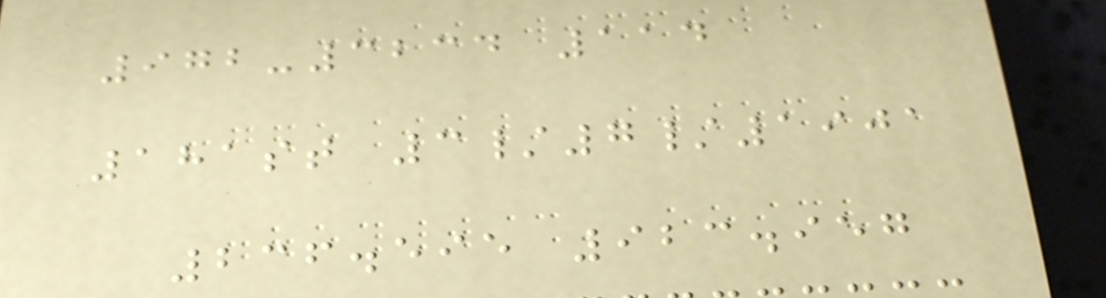972-3234 114
181st 3/7/1901
236.595 923.957
